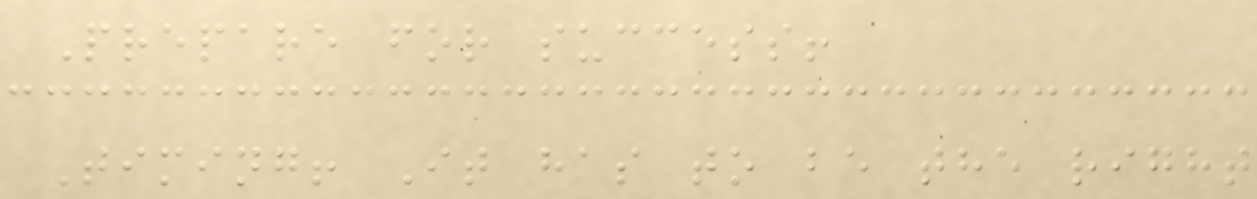Prepare for success!
Timing! It has to be the right
